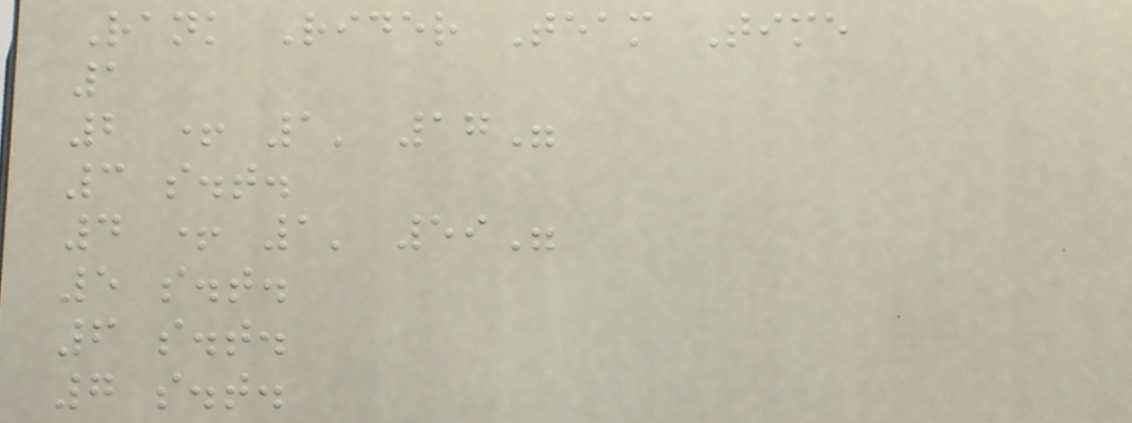Rank Rider Team Time
1
2 + 1' 17"
3 s.t.
4 + 1' 59"
5 s.t.
6 s.t.
7 s.t.
